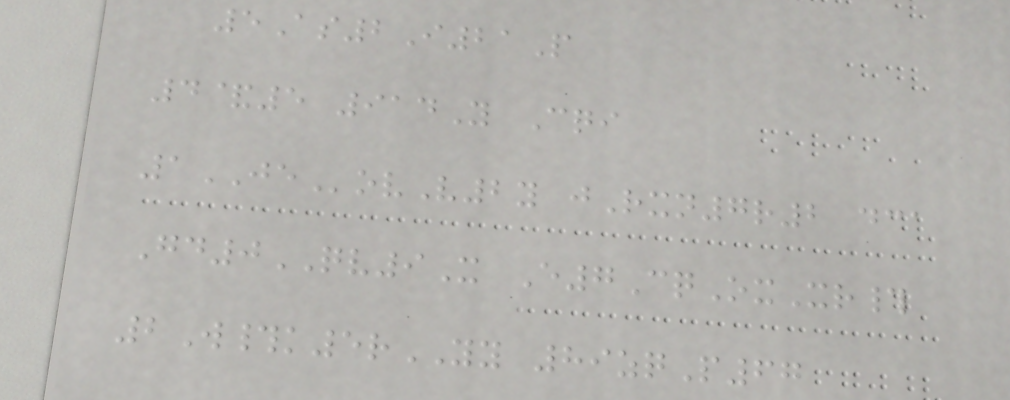5As2I21P
4&5 914Y Cqi
1JEovV2y jRxn7r2 dca
Gd0QV9X E7CqOxXr#
2W#k5rYY 89zqP67
